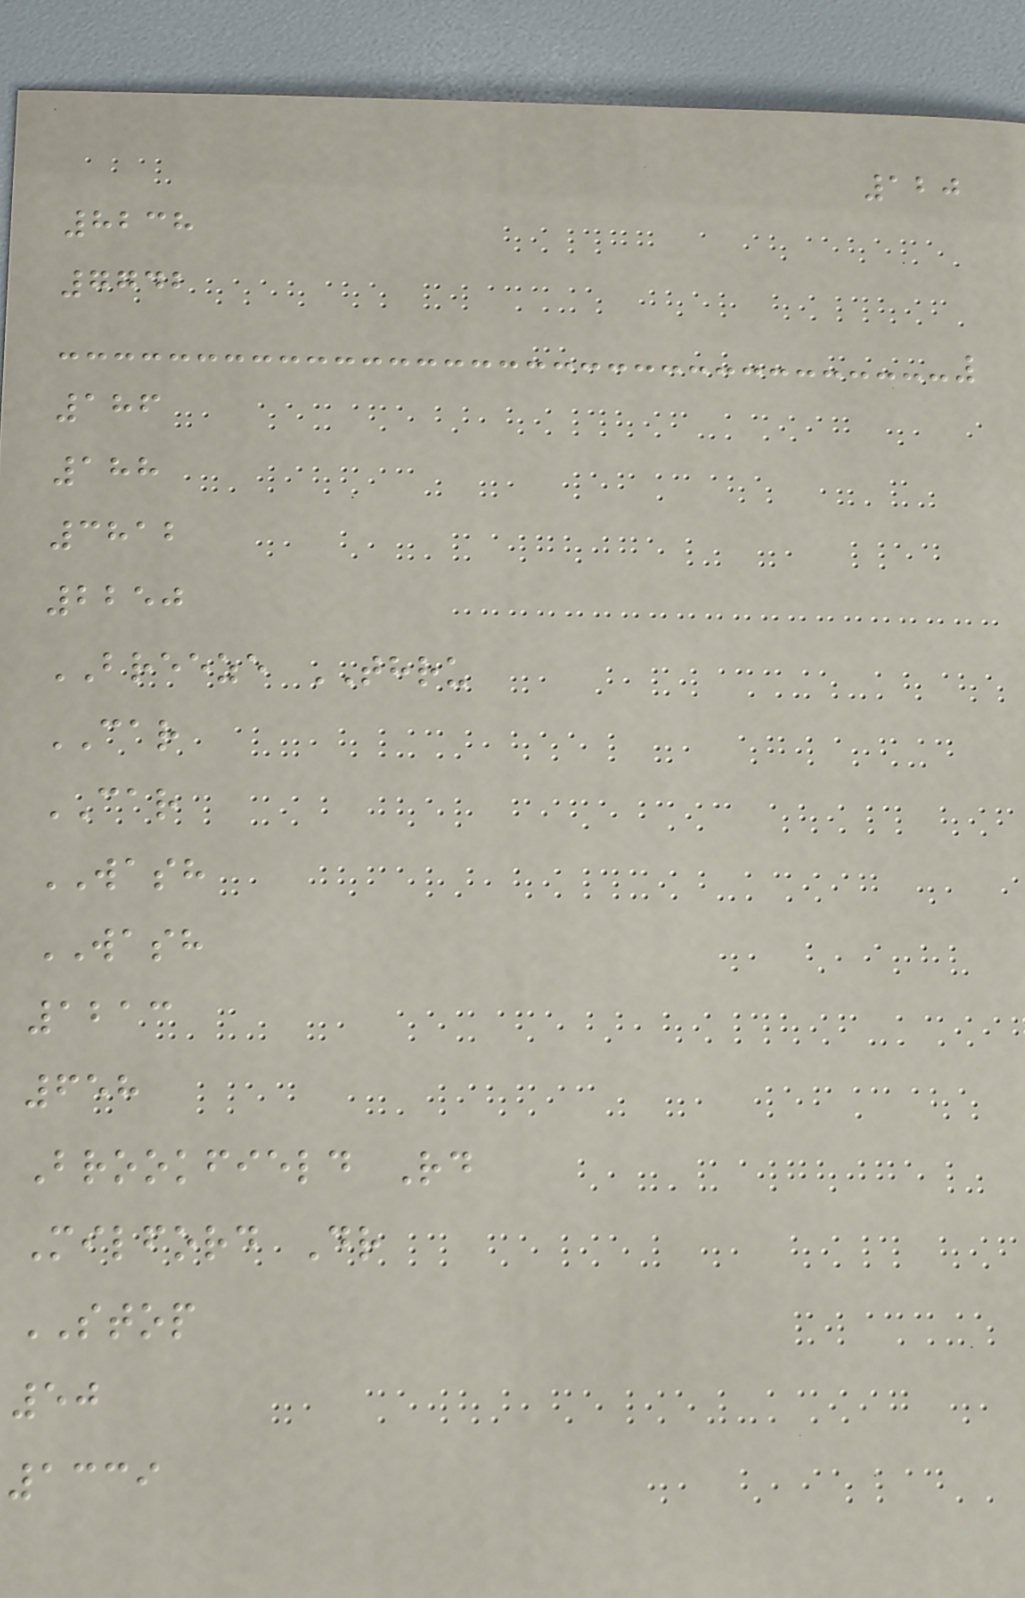120
8238
7742
186
188
3812
2250
BREEZE THRU
CAR
CAR
WASH
WASH
1213
658
Brookfield Rd
Milford Dr
STOP
50
1339
